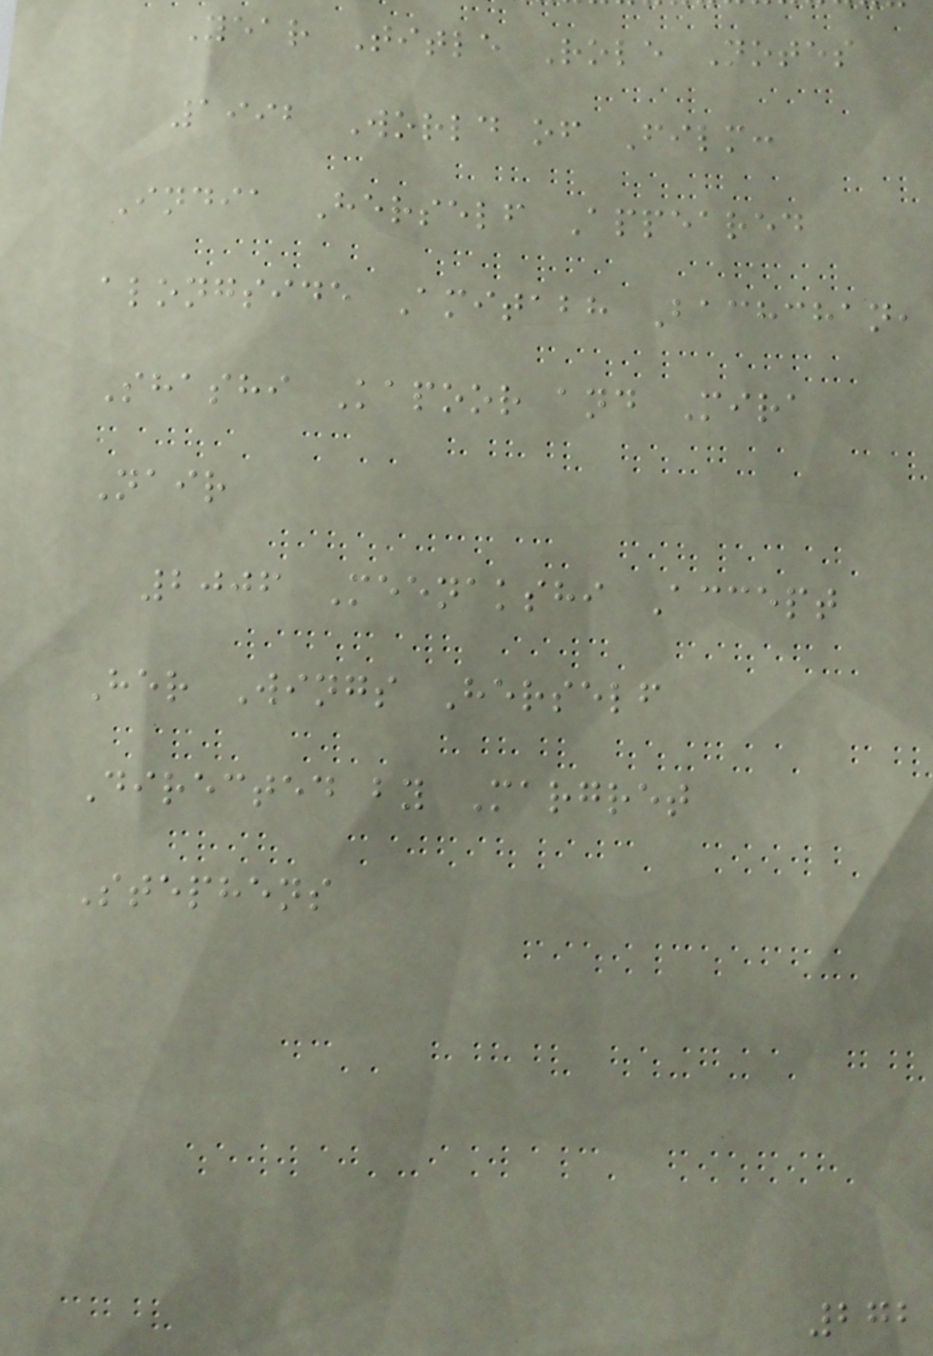Year Title Role Notes
1992 World of Film:
India Herself Appeared
alongside Amitabh Bachchan,
Shashi Kapoor and Mira
Nair
2006 Meenakshi Accept
Her Wings Herself
Directed by Margret
Stephens
272
